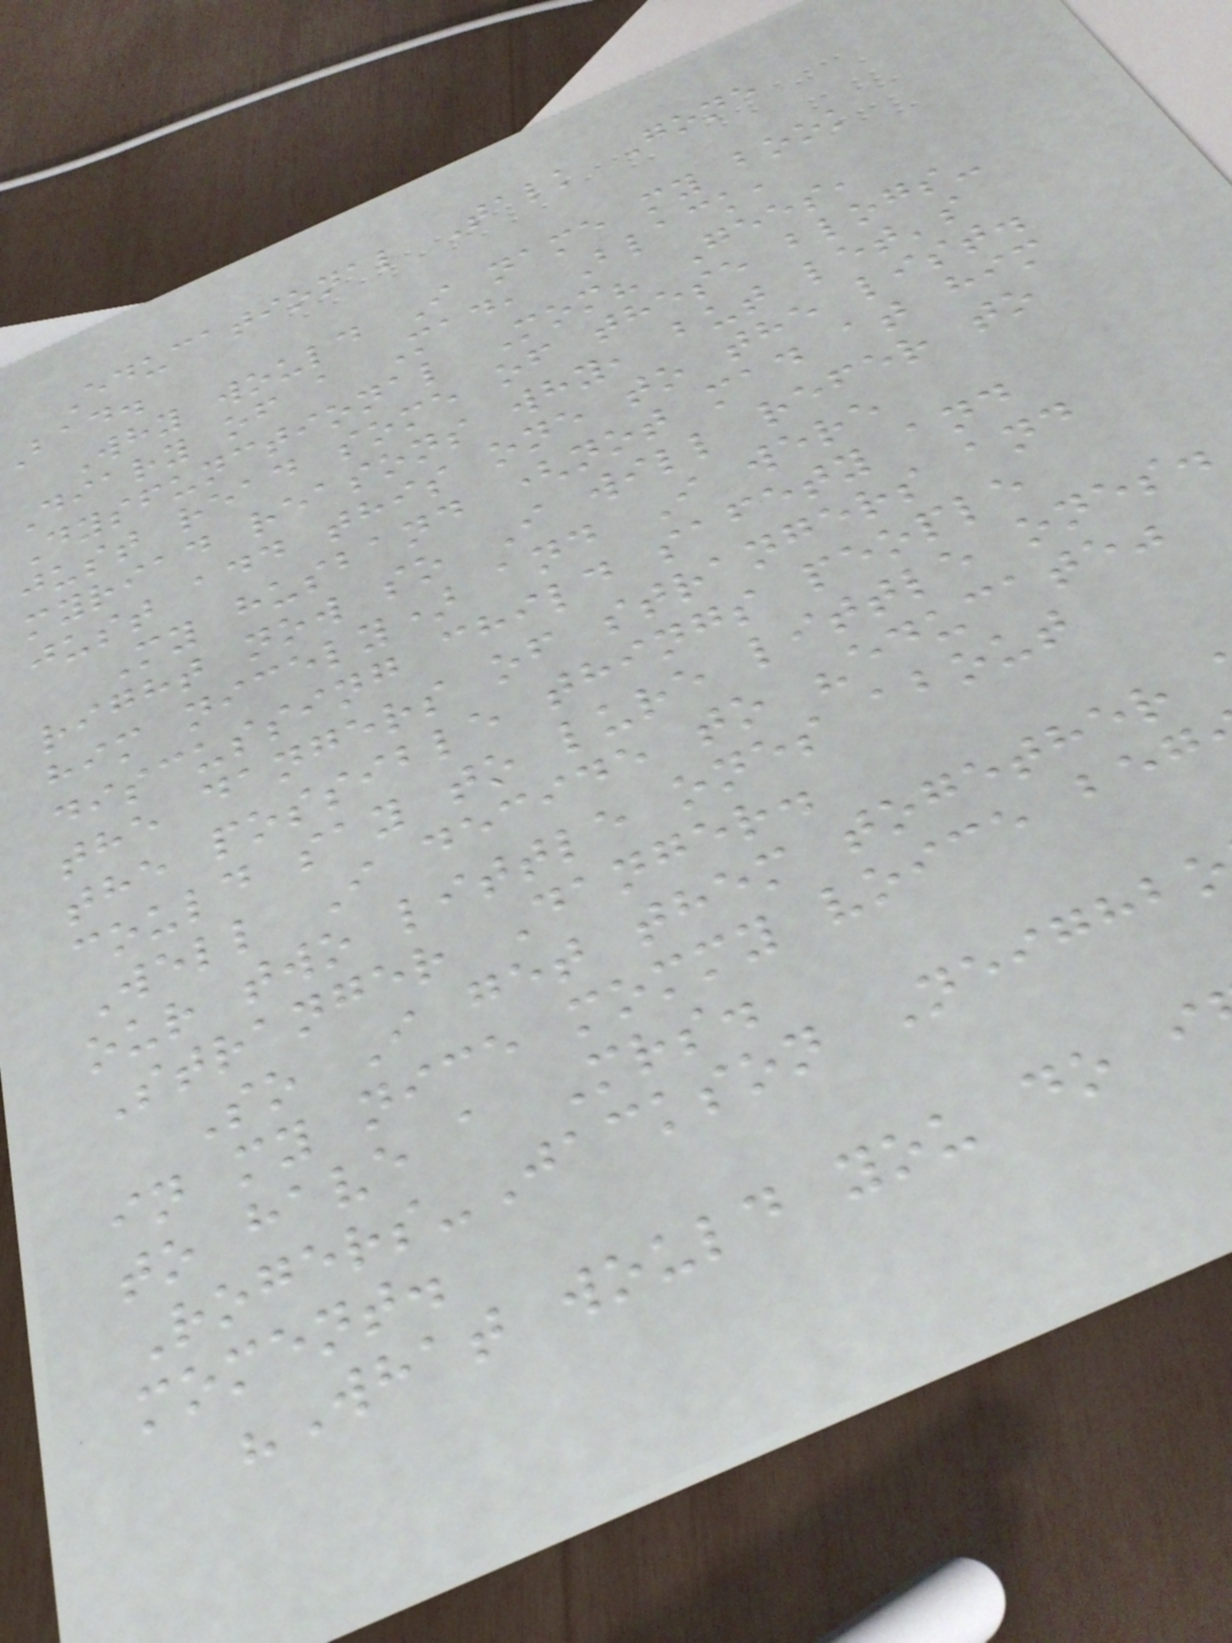Educational Talk Gone
bad.
Why would I name my book
Diary of a Mad, Black,
Dysfunctional Mom? Gees,
just read some of these blogs-
myriad reasons why, but let's
just add this one to the list.
My husband (not mad at him
right now so I will refer to
him nicely) and I were
discussing child safety and
the dangers of strangers and
the possible things people
could say to lure little ones.
Well I decide to "educate"
our two little ones about
Stranger Danger.
So I get them together
in my nice mommy voice beg
to have a Mrs.
Rogers-Jackson Neighb
moment.
"What would you do i
